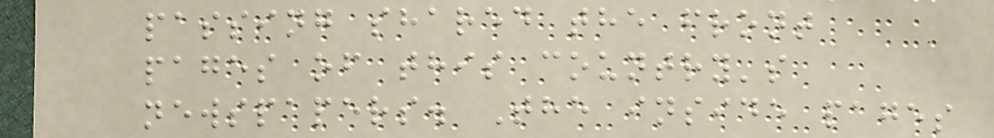passing shared the front
pages of this country's
newspapers. The inside pages
